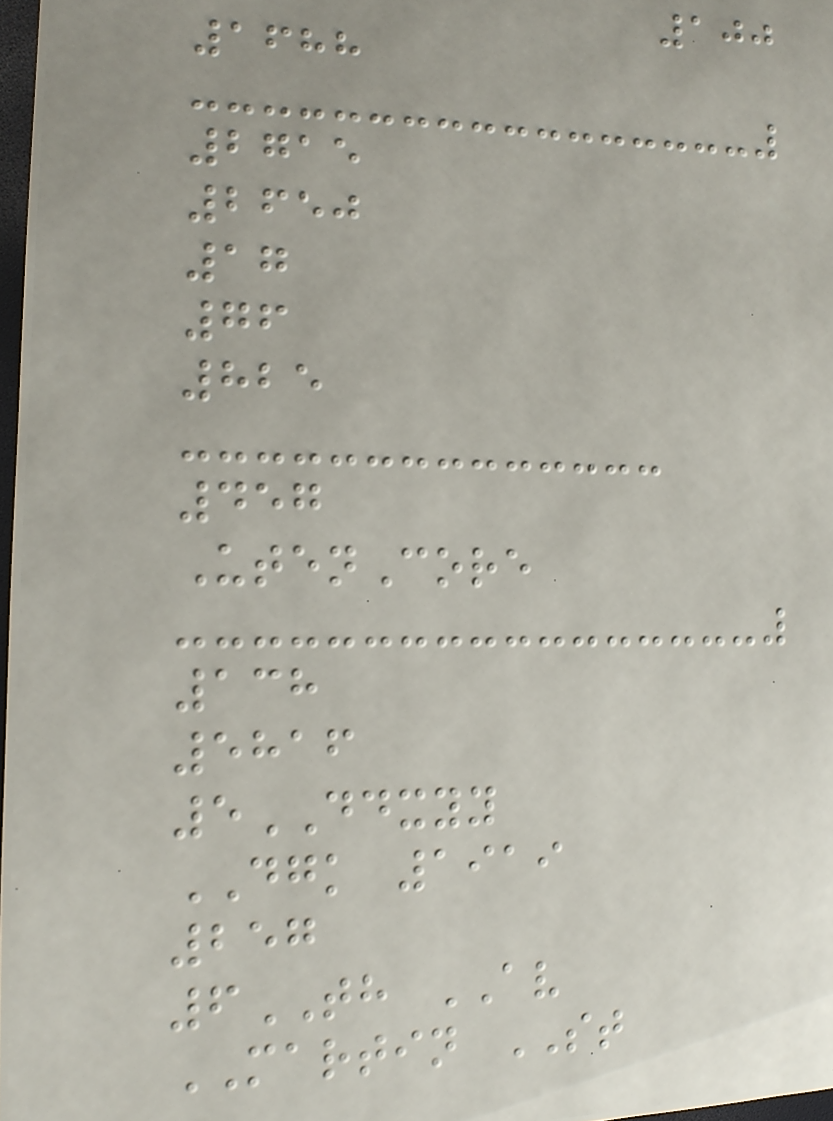100
1688
2715
2650
17
76
825
457
UtenCore
138
5816
5DDXYY
DGK 1919
257
6TH AV
MARTIN ST
